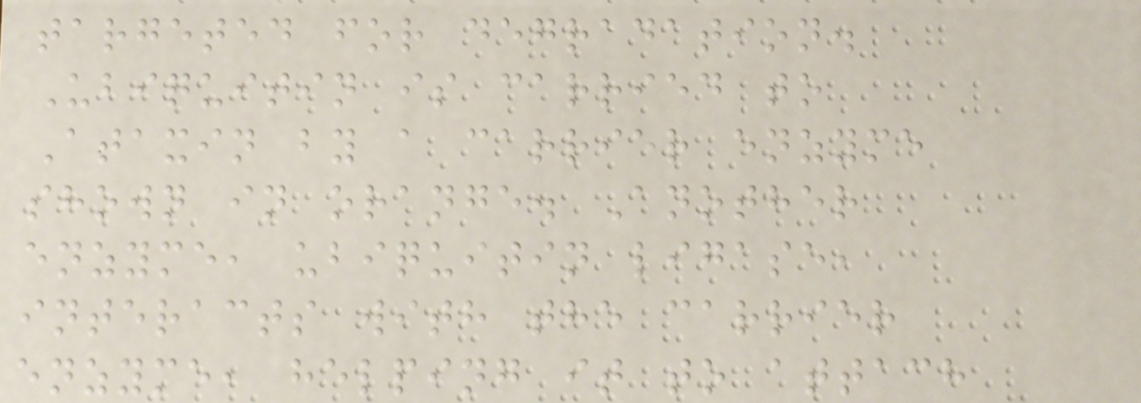targeted for degradation.
Ubiquitin is carried to
Ataxin by a carrier enzyme
shown in orange. Another
enzyme, ubiquitin ligase,
interacts with the carrier
enzyme, helping it to attach
